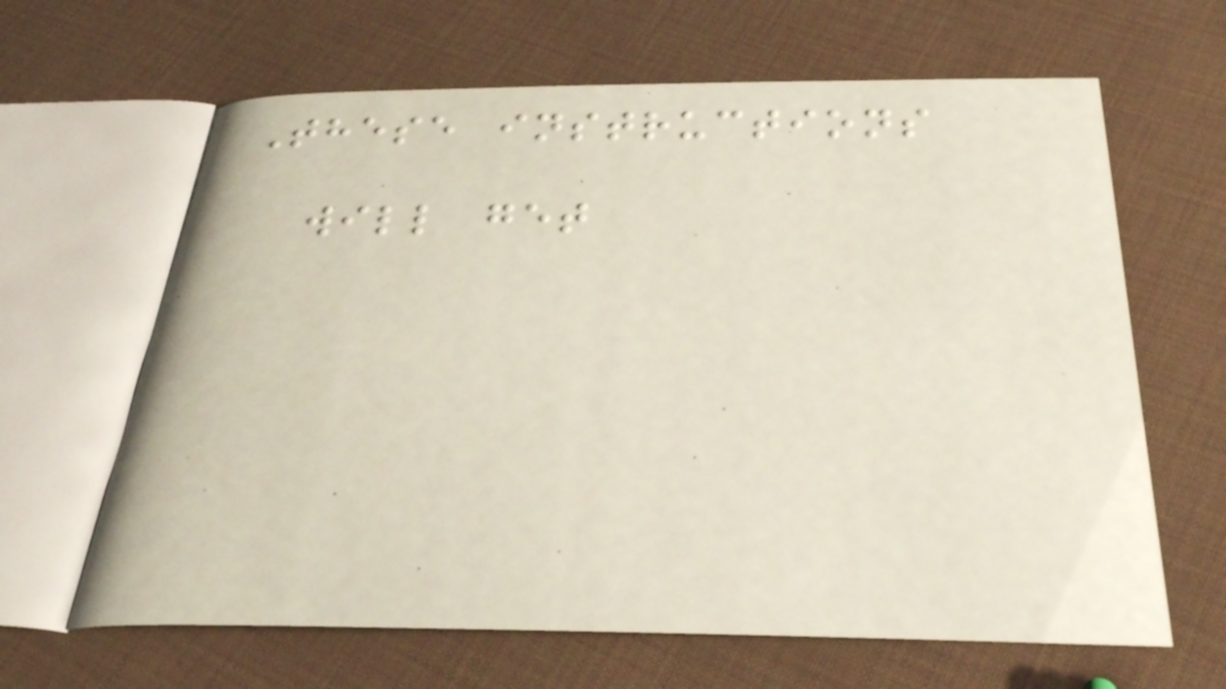These instructions
will get
